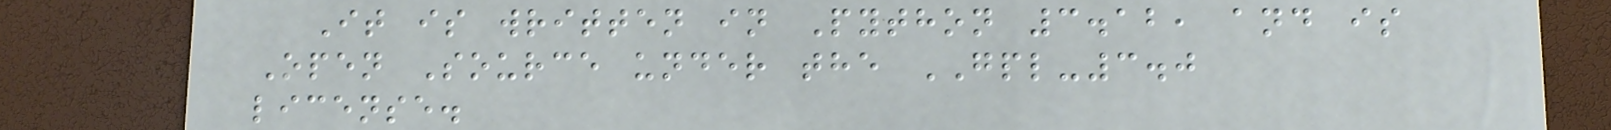It is written in Python 3.12, and is
Open Source under the GPL-3.0
license.
